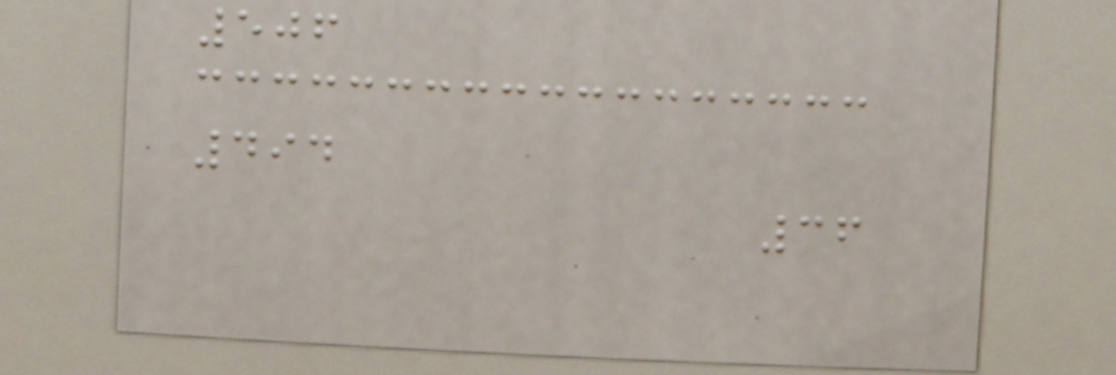506
494
36
